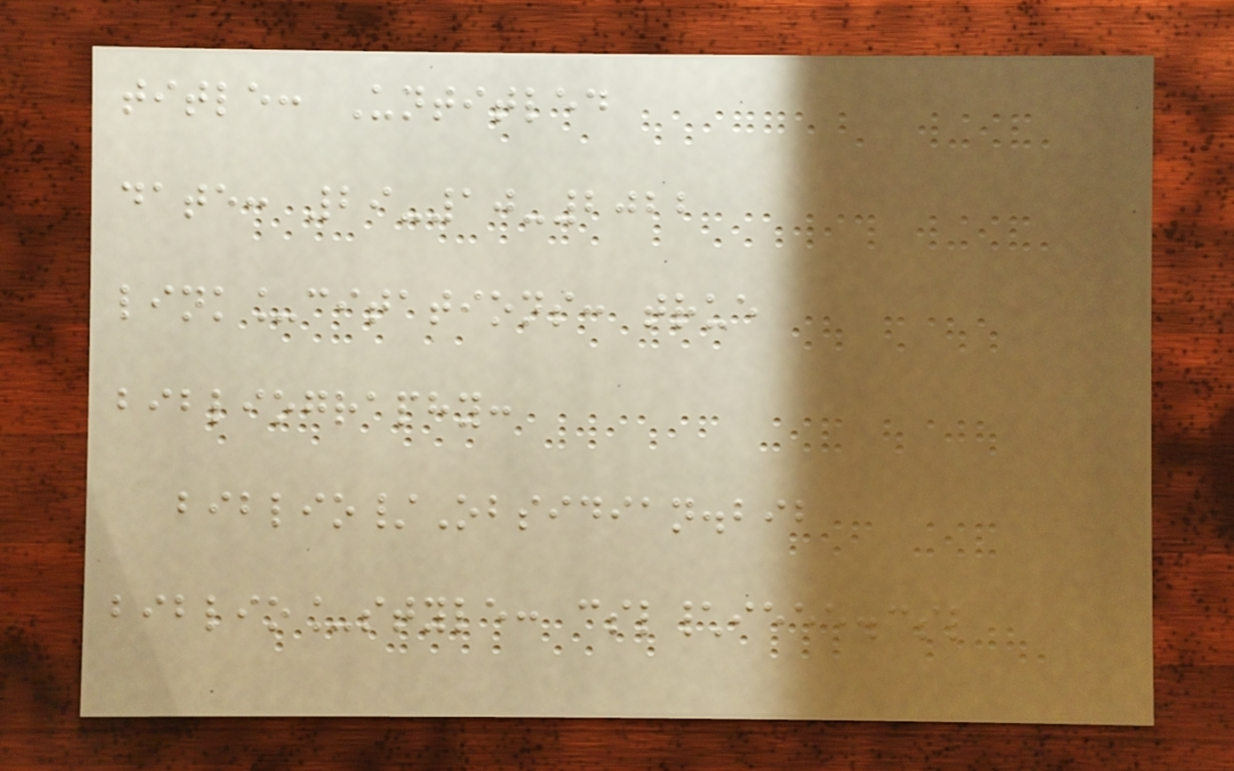title: Untitled
date: 29-10-2022
link_citations: true
bibliography:
biblio/Obsidian.bib
biblio_style: csl\ieee.csl
